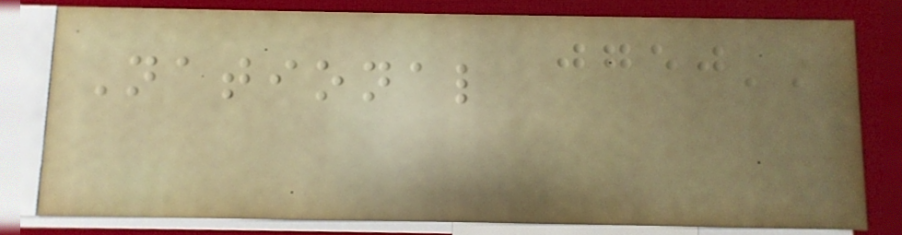National
